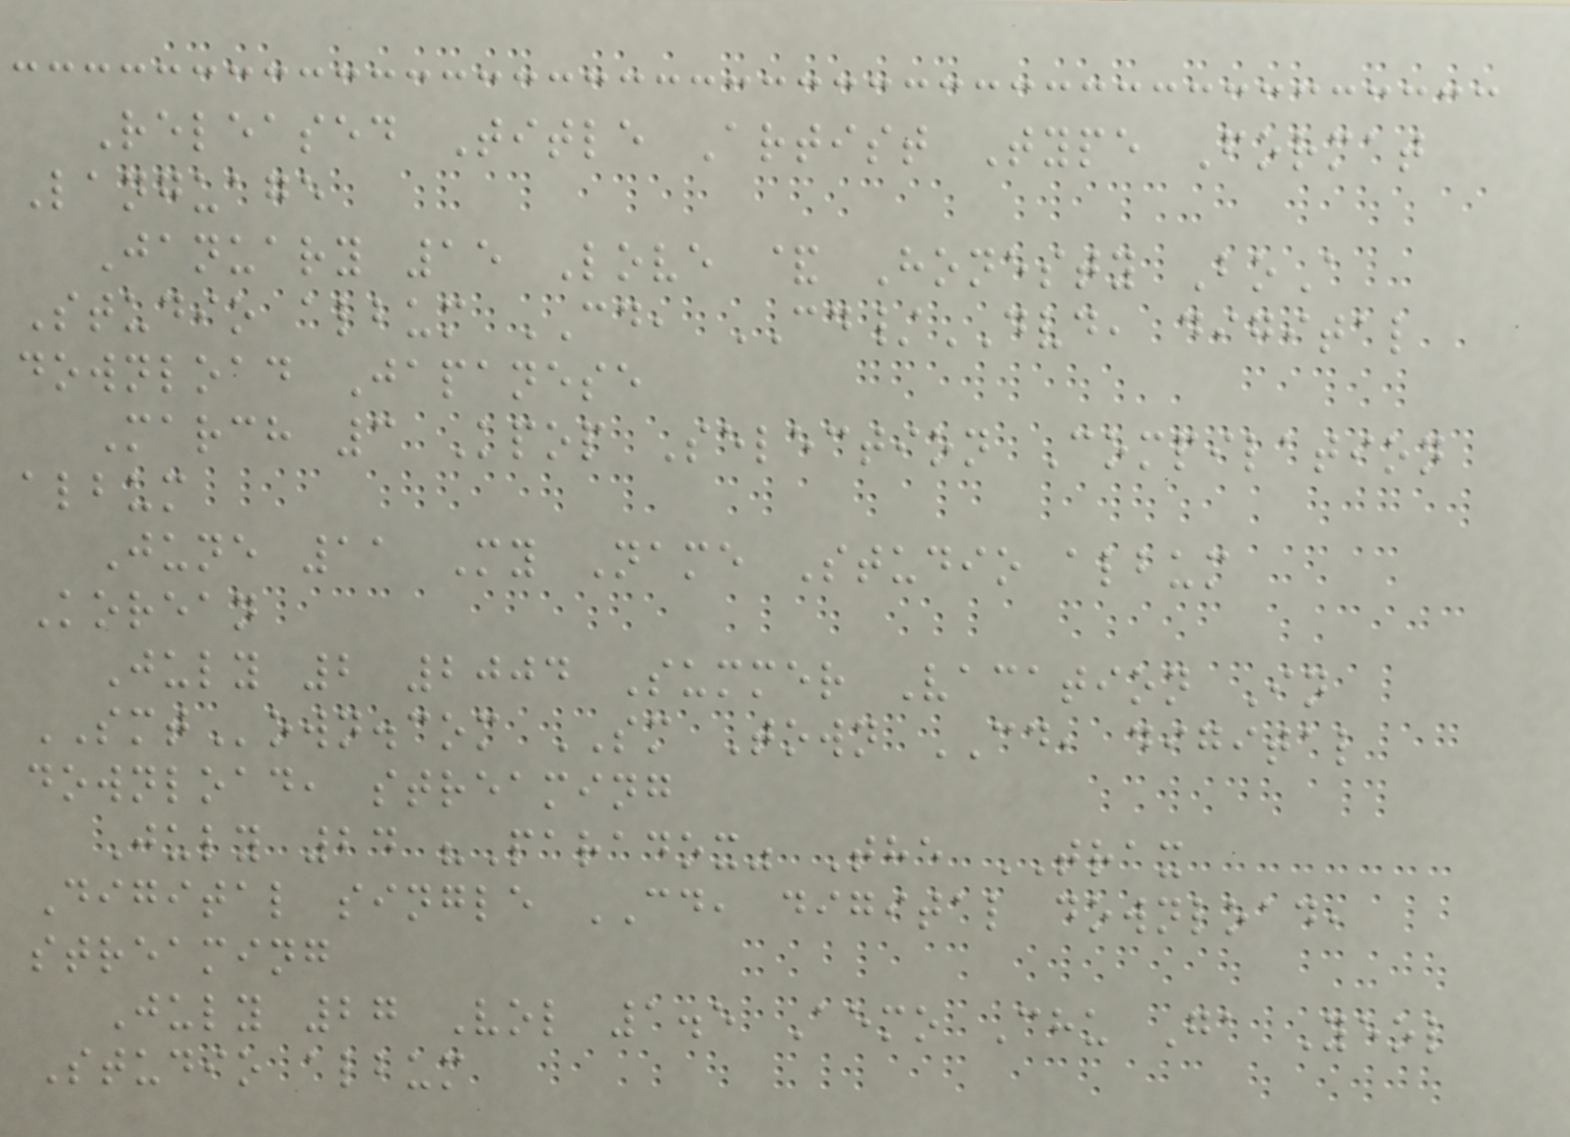Released Title Artist Type Format
Language
January 15 Love & Honesty BoA
Studio album CD, CD/DVD, digital
download Japanese
March 3 Kpop Selection Compilation
album
June 11 My Name Studio album
Korean
July 2 2004 Summer Vacation In
SMTown.com SM Town CD, digital
download, streaming
July 24 "Paradox" The TRAX
Digital single CD, digital download,
streaming
July 27 Vol 1.5 Aemo Chu Ga Yeol
Studio album
